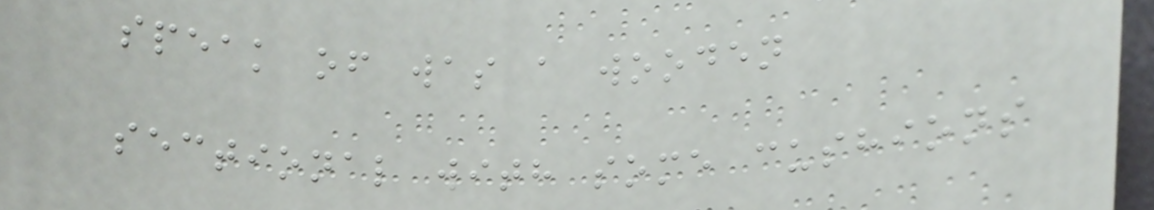speak of was a wooden
sectional with some cushions
